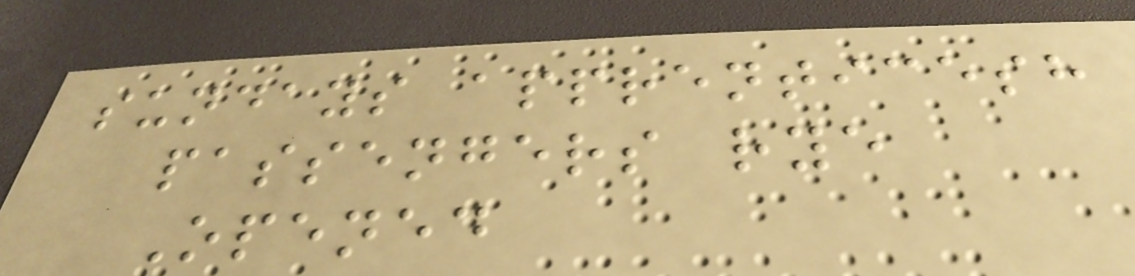sundays apprenticesh
passengers rye
Opened
